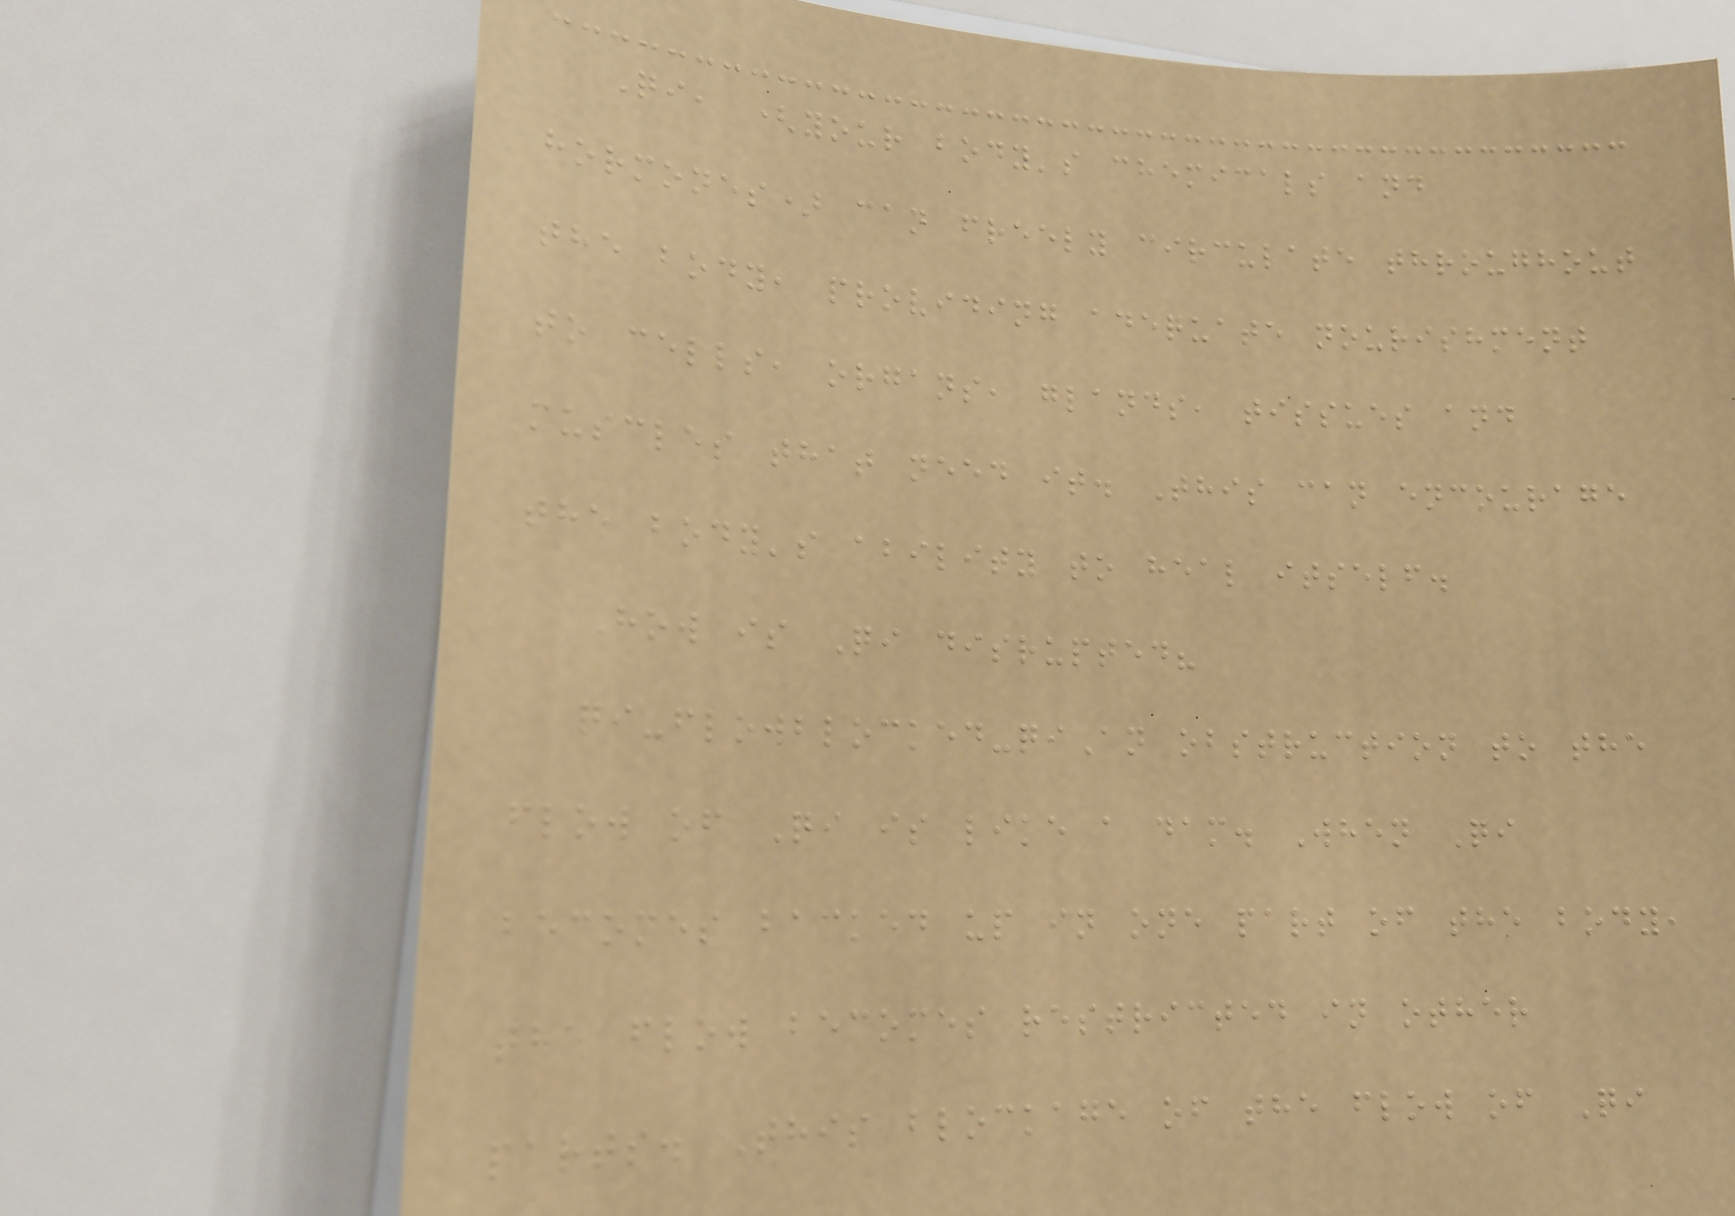Qi, (your body's chemicals and
hormones) can freely circulate throughout
the body, providing adequate nourishment
to cells, organs, glands, tissues and
muscles that need it. This can encourage
the body's ability to heal itself.
How is Qi disrupted?
qi-flowblocked-qiAn obstruction to the
flow of Qi is like a dam. When Qi
becomes backed up in one part of the body,
the flow becomes restricted in other
parts. This blockage of the flow of Qi
